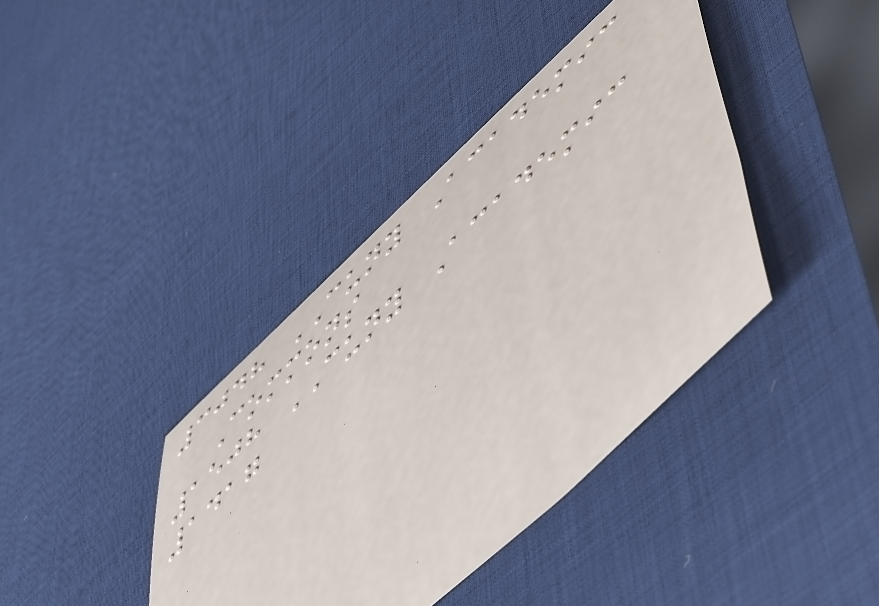3048 CUNY Academic
Commons
1508 CUNY Academic
1417
